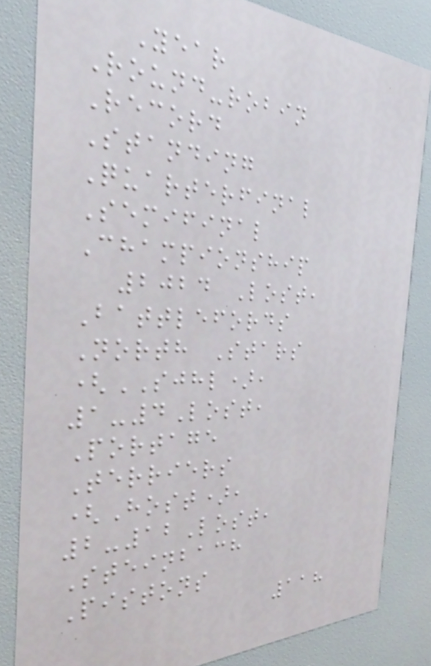Year
Round-robin
Record
Standing
Quarterfinal
Semifinal
Championship
2024 Lost,
Battlefords
North Stars
(SJHL),
1-4Lost,
Portage
Terriers
(Host),
2-12Lost,
Steinbach
Pistons
118
